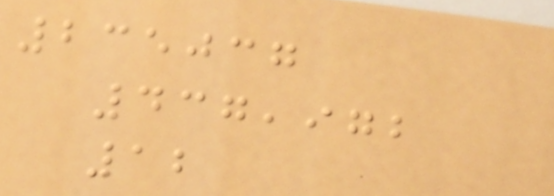235037
437,972
12
